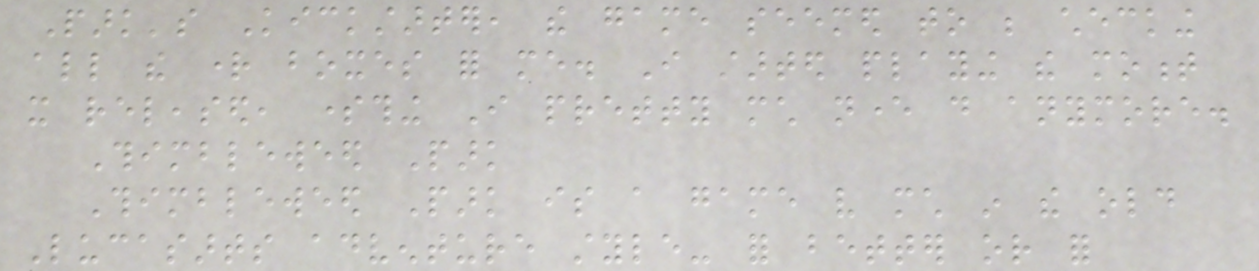Park's Kickstarter, the game seemed to be checking
all the right boxes for me. I started playing the moment
it released, something I pretty much never do anymore.
Thimbleweed Park
Thimbleweed Park is a game very much in the old
Lucasarts adventure style- for better or for
